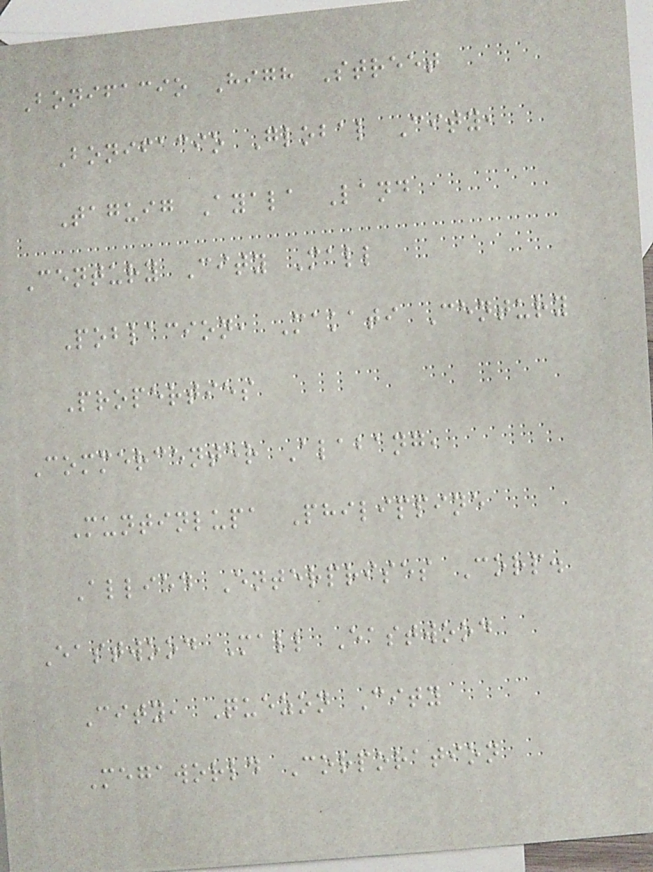Bonifacio High Street
Bonifacio Global City,
Taguig Ayala Land
Century City Mall
Poblacion, Makati Century
Properties
Commercenter Alabang,
Muntinlupa Philippine
Allied Enterprises Corp.
Eastwood Mall Eastwood
City, Quezon City
Megaworld Corporation
